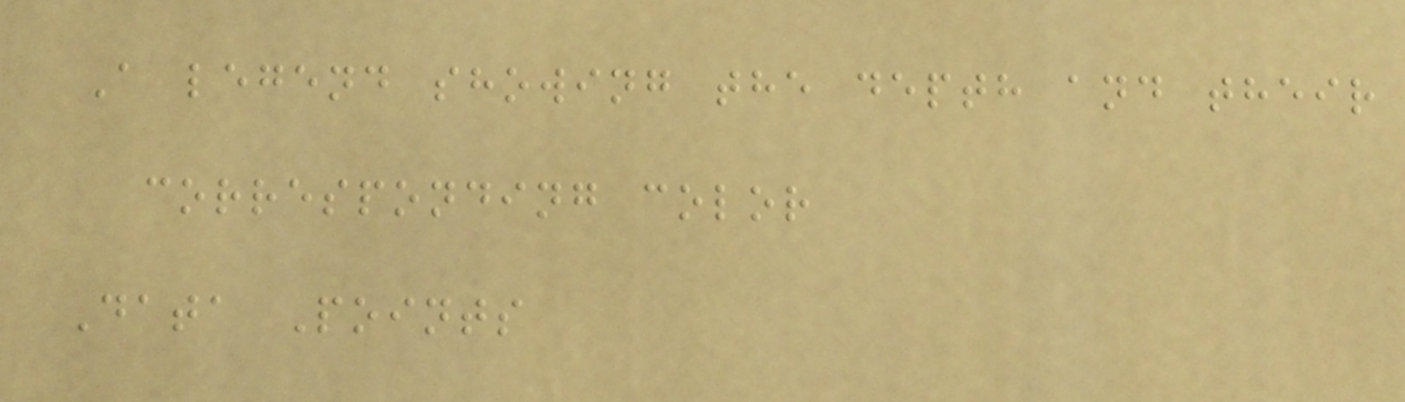A legend showing the depth and their
corresponding color
Data Points
